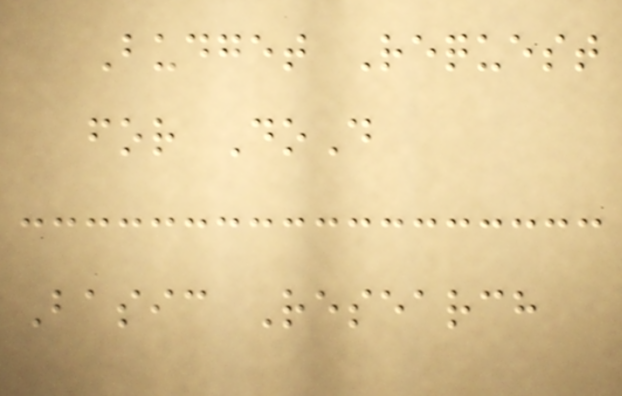Budget Request
for DoD
Basic Research
